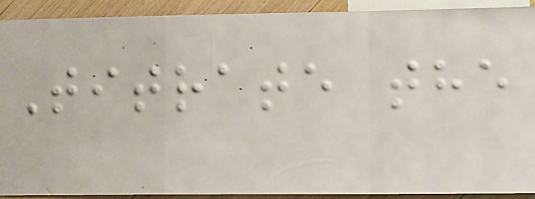Titrate the
